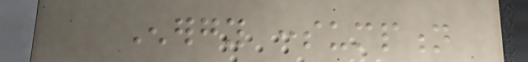Energy consumption
